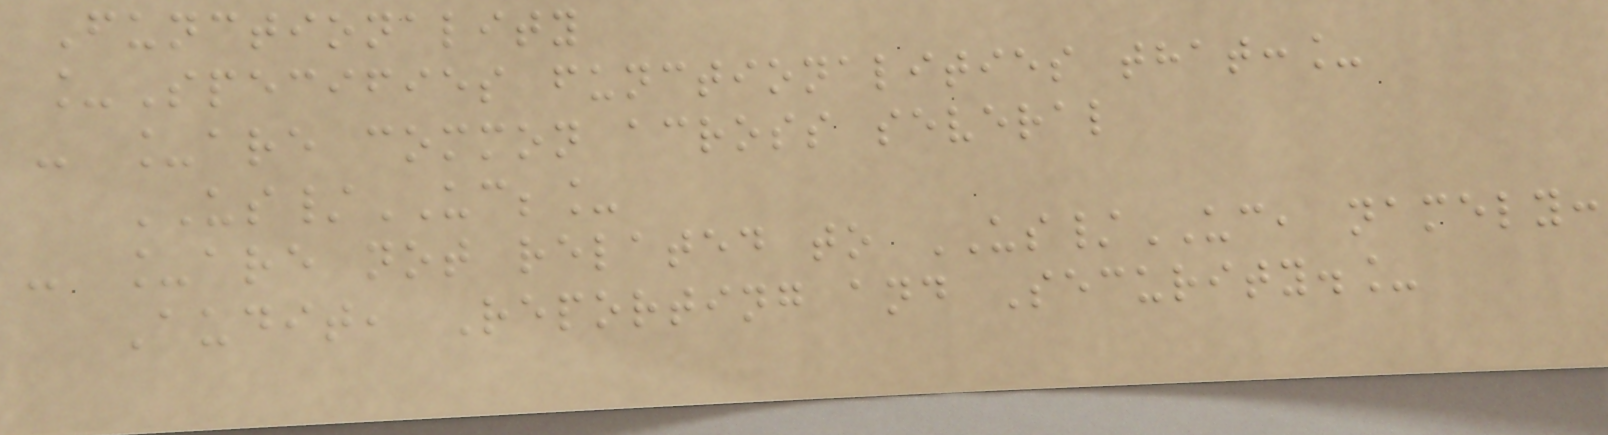Functionality
_Specifies functionalities that:_
- _are common across several
US/UC;_
- _are not related to US/UC, namely:
Audit, Reporting and Security._
